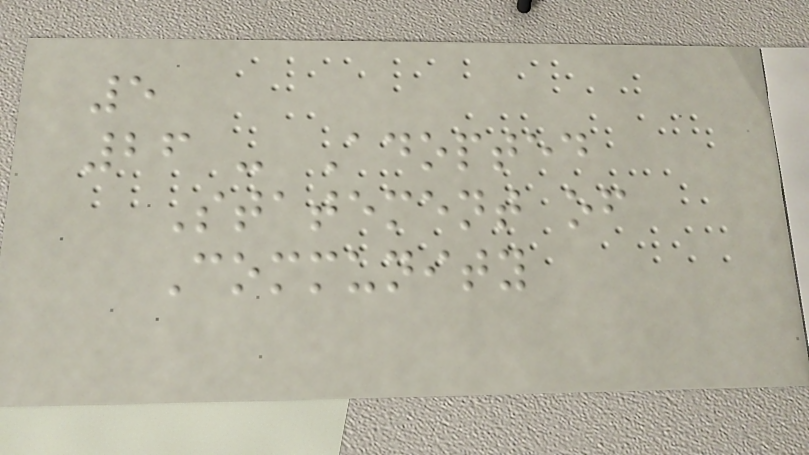5
26 - Adopted
Statement of
Community
